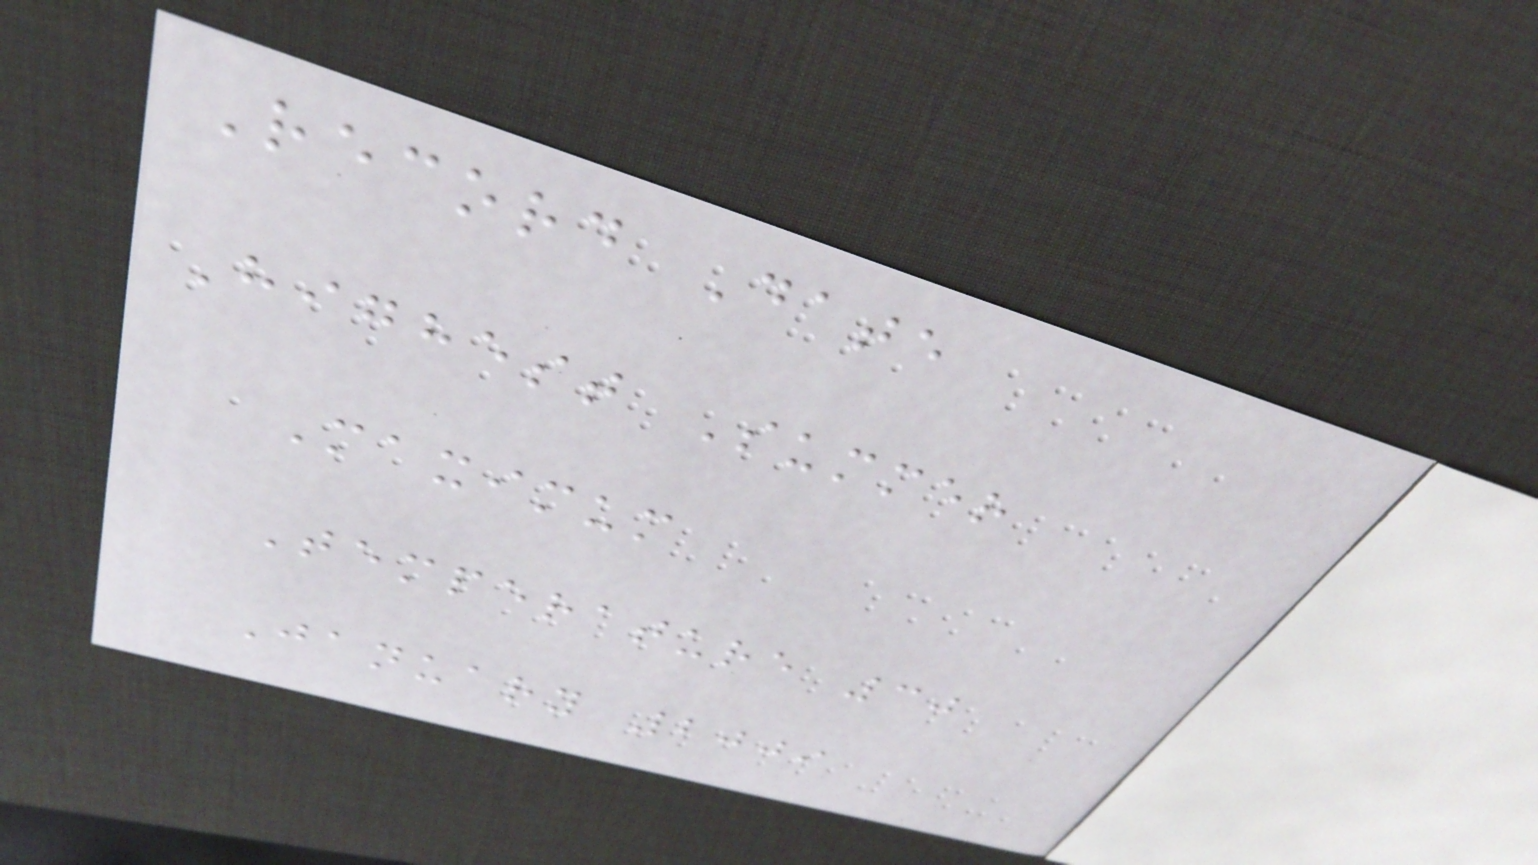Record Date
Highest Summer
Maximum
Temperature 30
January 2009
